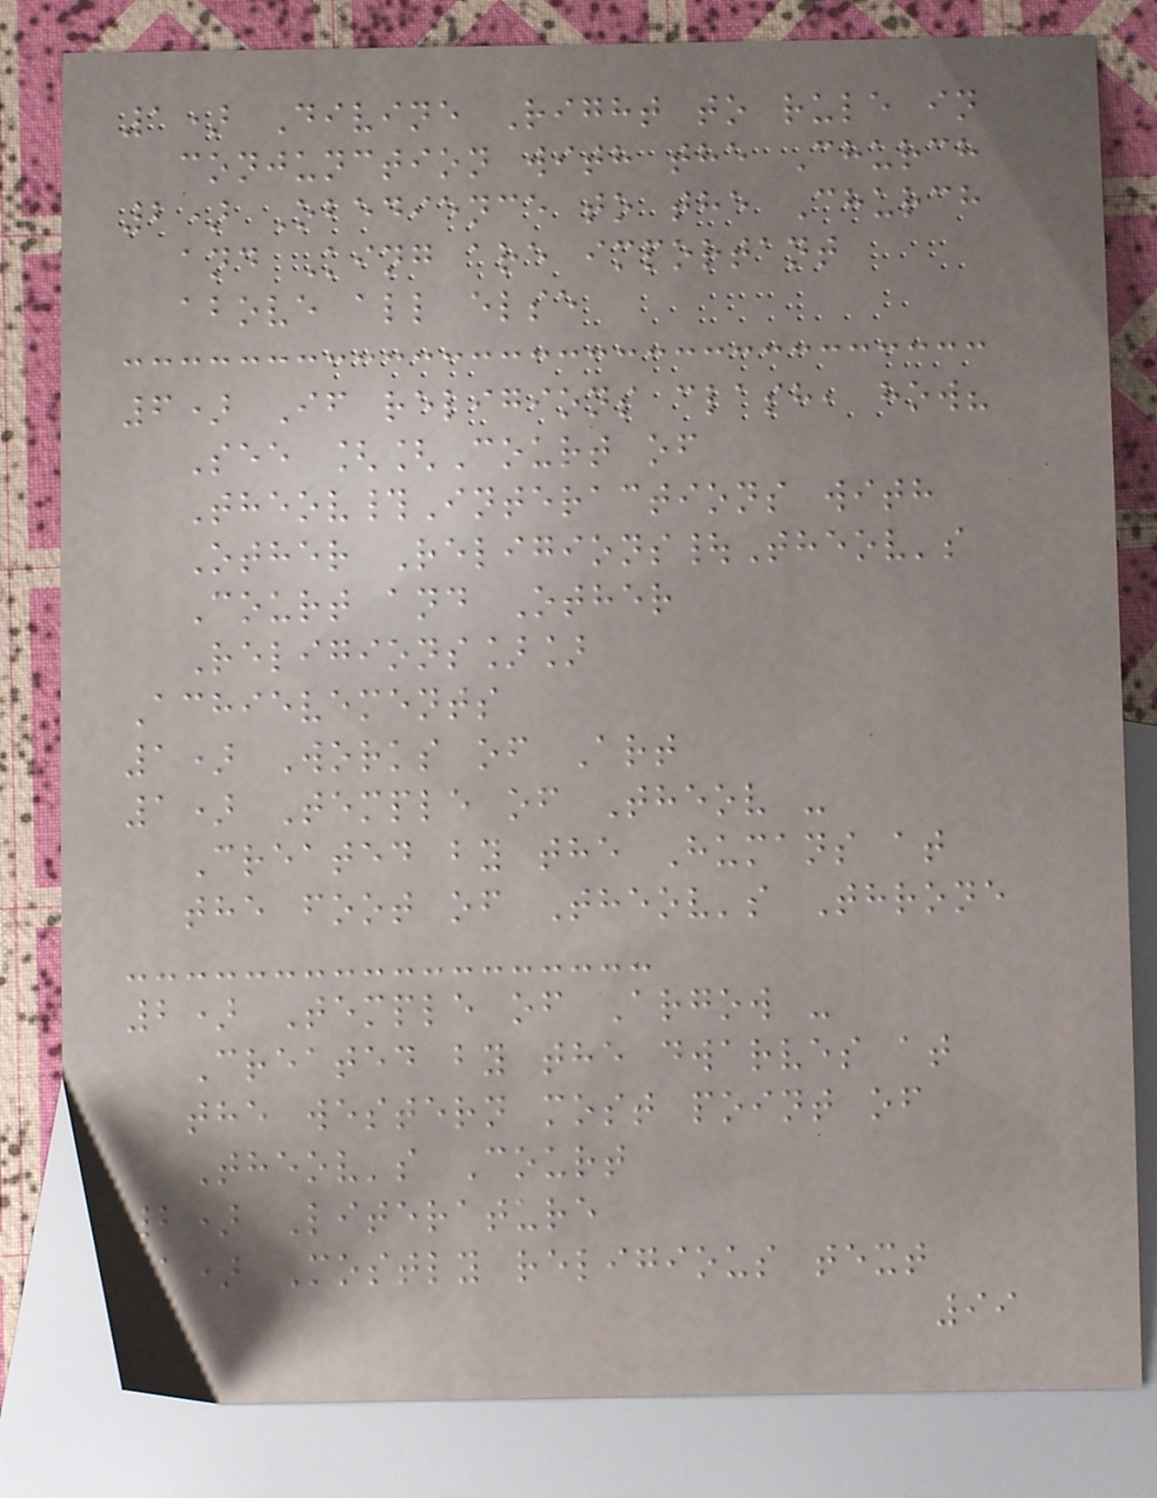1) Divine Right to rule in
conjunction with the Church
2) Obedience to the Church
and King are important
above all else
6) If religions clash, how?
See [[Court of
Theov#Interactions with
Other Religions|Theov's
Court and Other
Religions]]
Achievements
1) Works of Art
1) Temple of Theov -
Created by the Humans at
the foot of Theov's Throne
2) Temple of Argow -
Created by the dwarves at
the western most point of
Theov's Court
2) Literature
1) Mostly religious text
99
